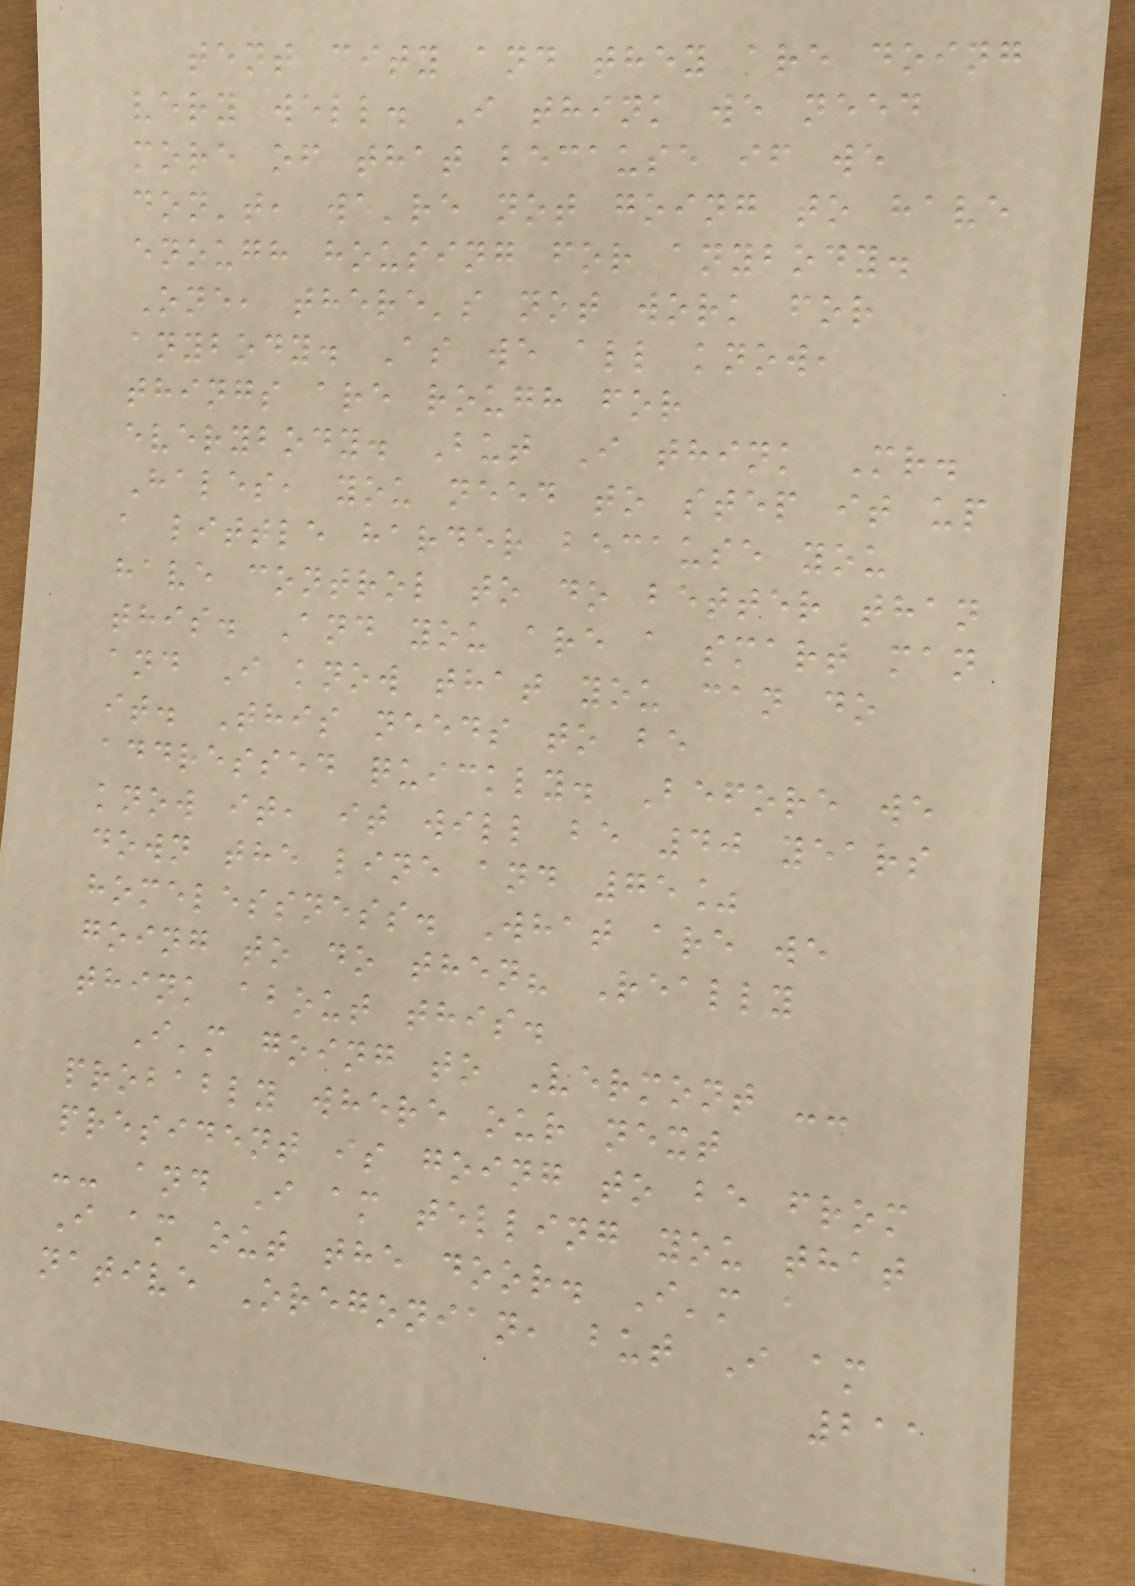tent city and they are doing
very well. I think we need
more of that because if we
don't, we're not going to have
enough housing for anybody.
One, there's not work for
anybody. As we all know,
things are rough for
everybody. But I think Mr.
Hales, you need to step it up
a little harder because you
have control to do better than
this. And you are a smart man
and I know that you can do
it. This needs to be
addressed quickly. Before we
know it, it will be 40 years
down the line and 75%
homelessness. What are we
going to do then? Really
think about this.
I'm going to Vermont --
probably where our next
president is going to be from
-- and I am telling you that
I am out the door. I'm a
native Oregonian, but I am
211
